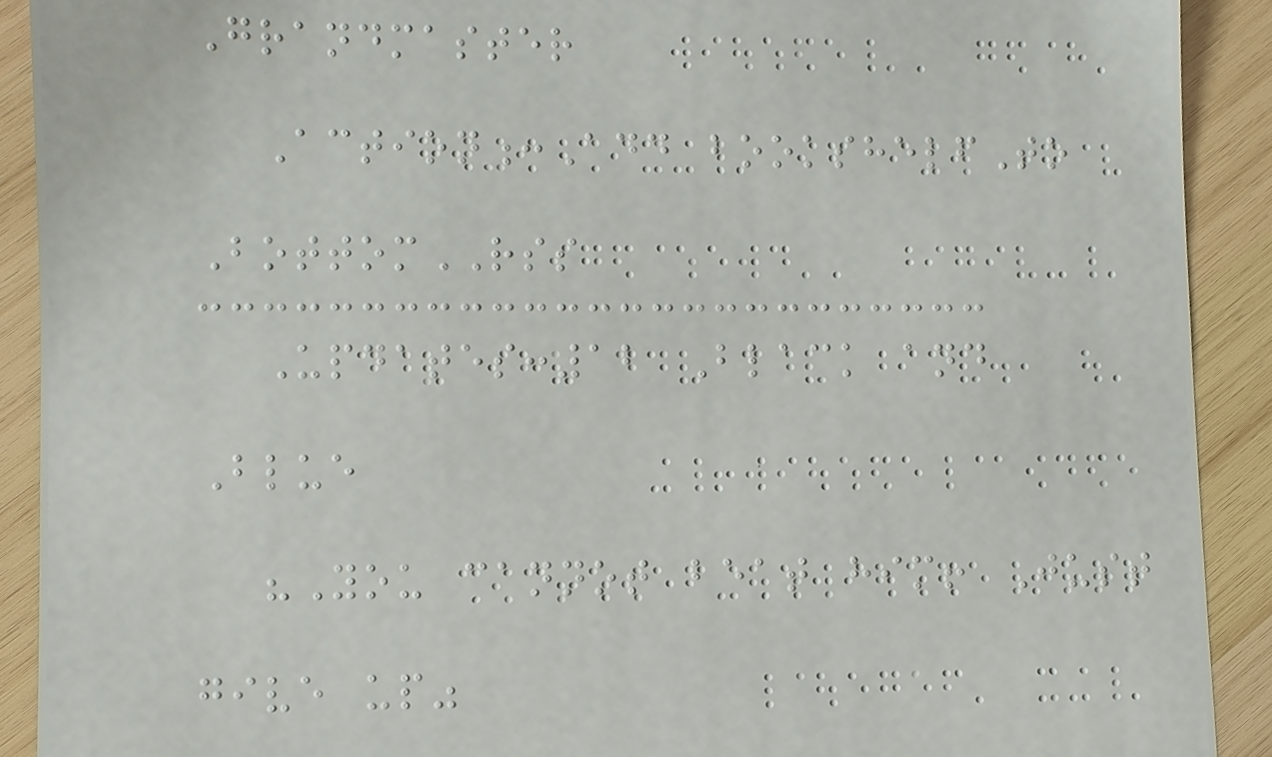Grandmaster
Action:Add bookshelfTo
BottomRSS
Updates:12 Black and
Blue
"You cannot beat him! Just
give up"
